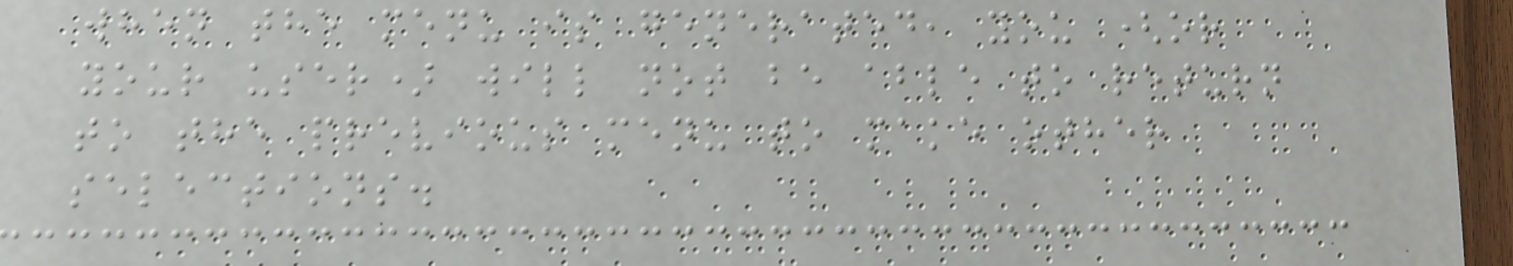when the menu is generated, you (or
your user) will not be able to return
to the previous menu to make other
selections.
